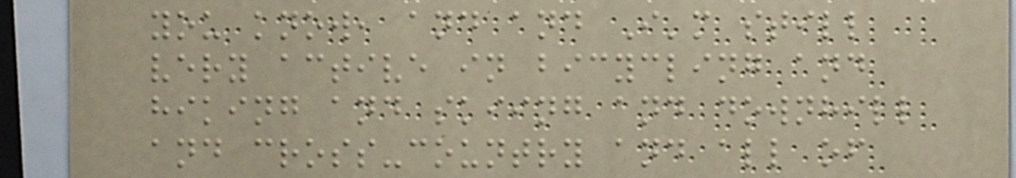you know, and and I'm still
very active in bicycling and
hiking and skiing and downhill
and cross-country and all of
